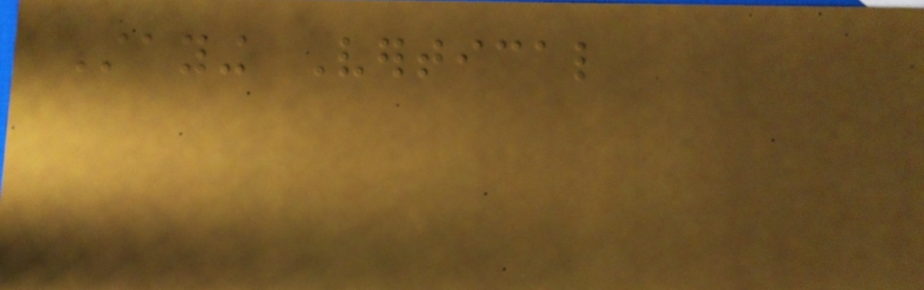Staying Vertical
